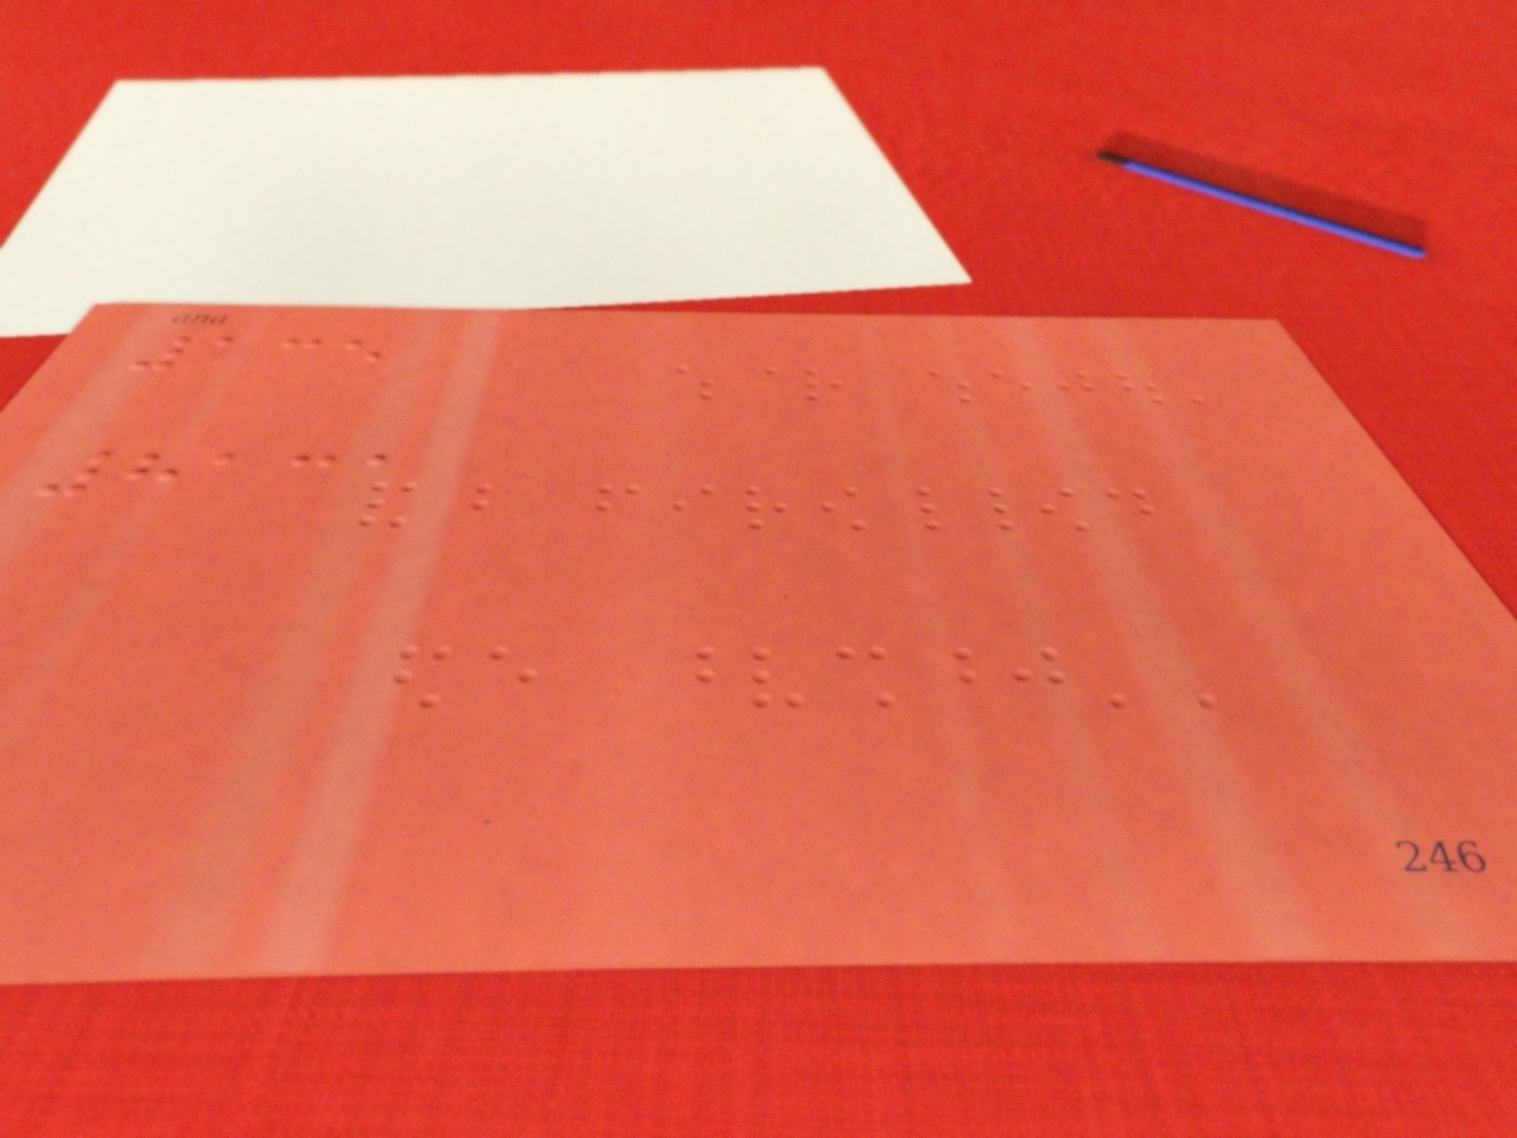135
8131
